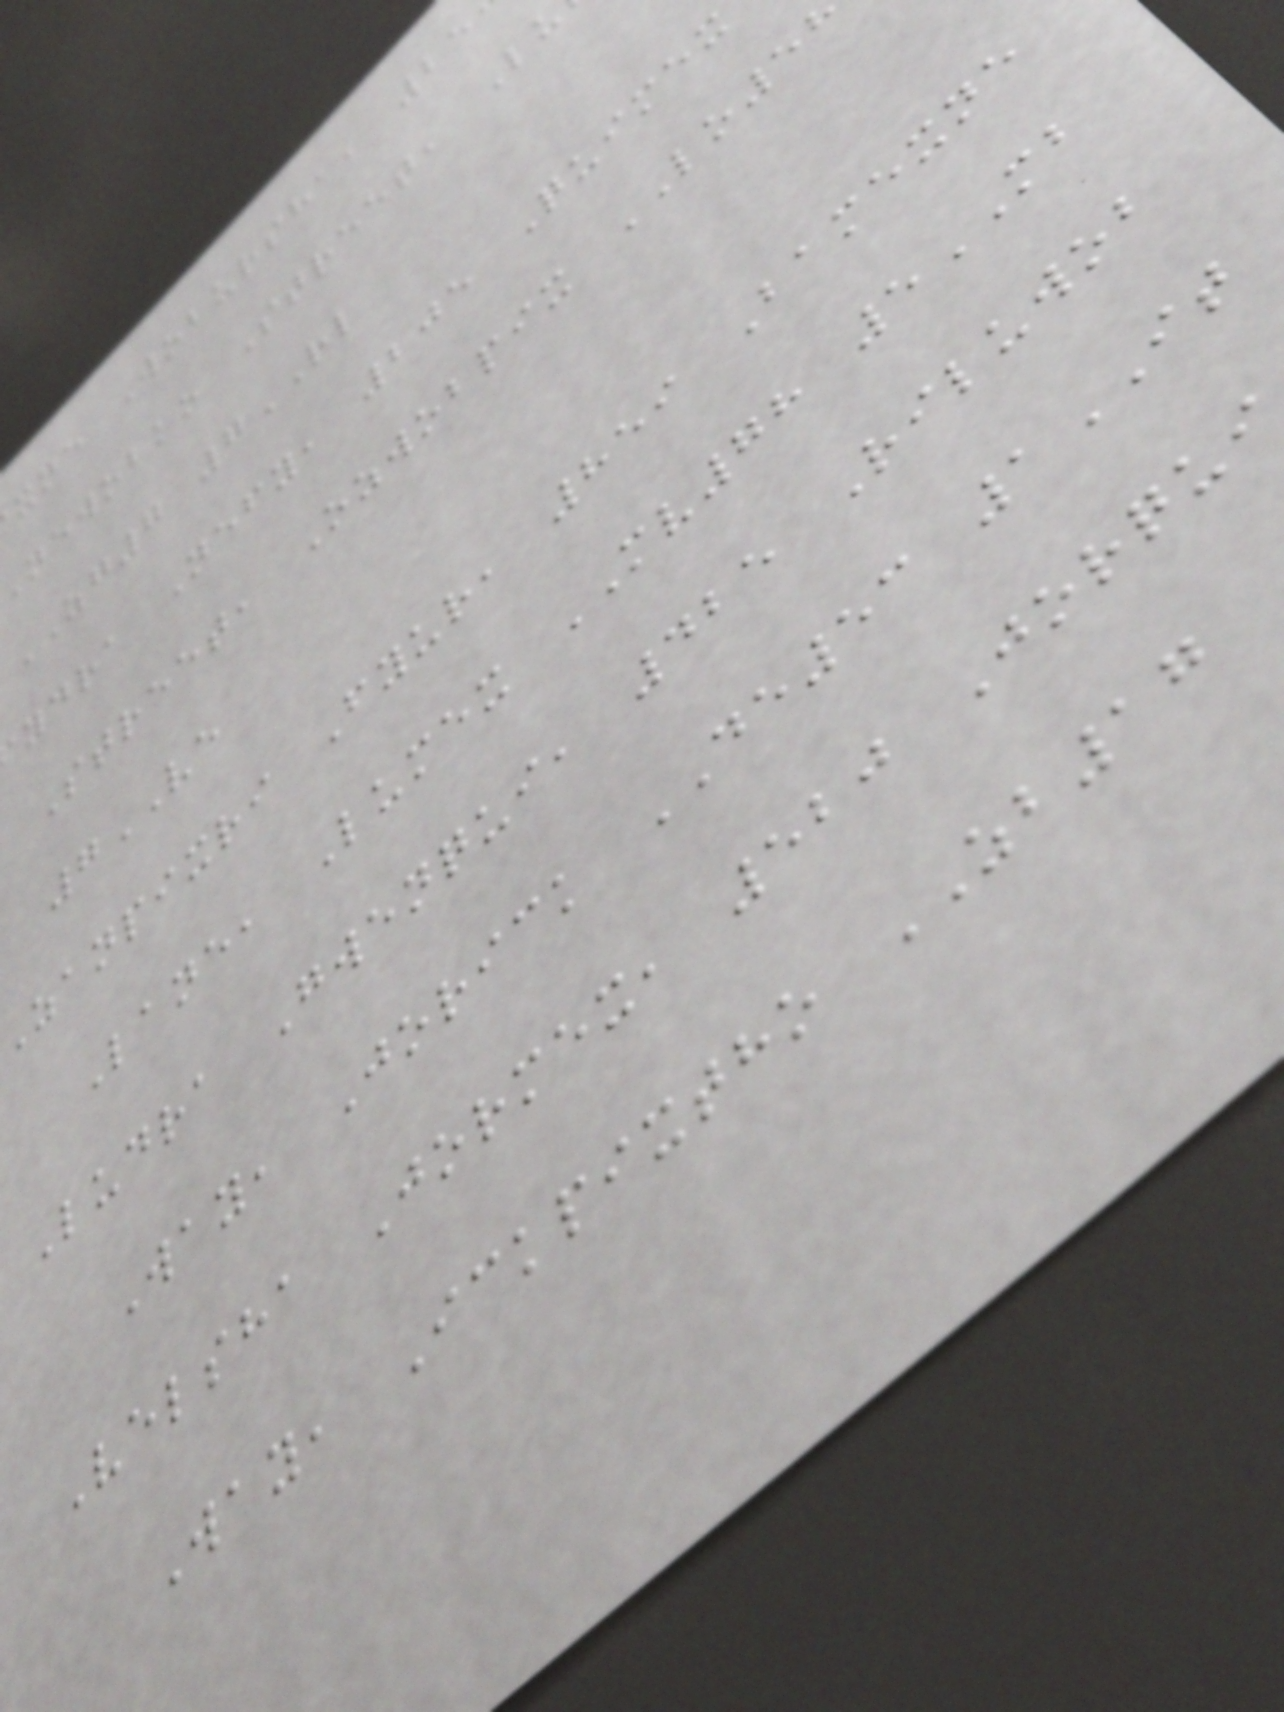xne Wobursha, 25
newobko Street, Lu
ZG7 7RL
ydra Nefy, 205 Quimex
Street, Ozwobpix LO5
7VE
zanpixri Fyur, 859 Bamexne
Lane, Lumex MV78 5MB
Ludra Gwenqui, 425 Riluwob
Way, Jorick DE53 1IT
Velsha Jormex, 520 Jorqui
Way, Ickpixtho ZB17
